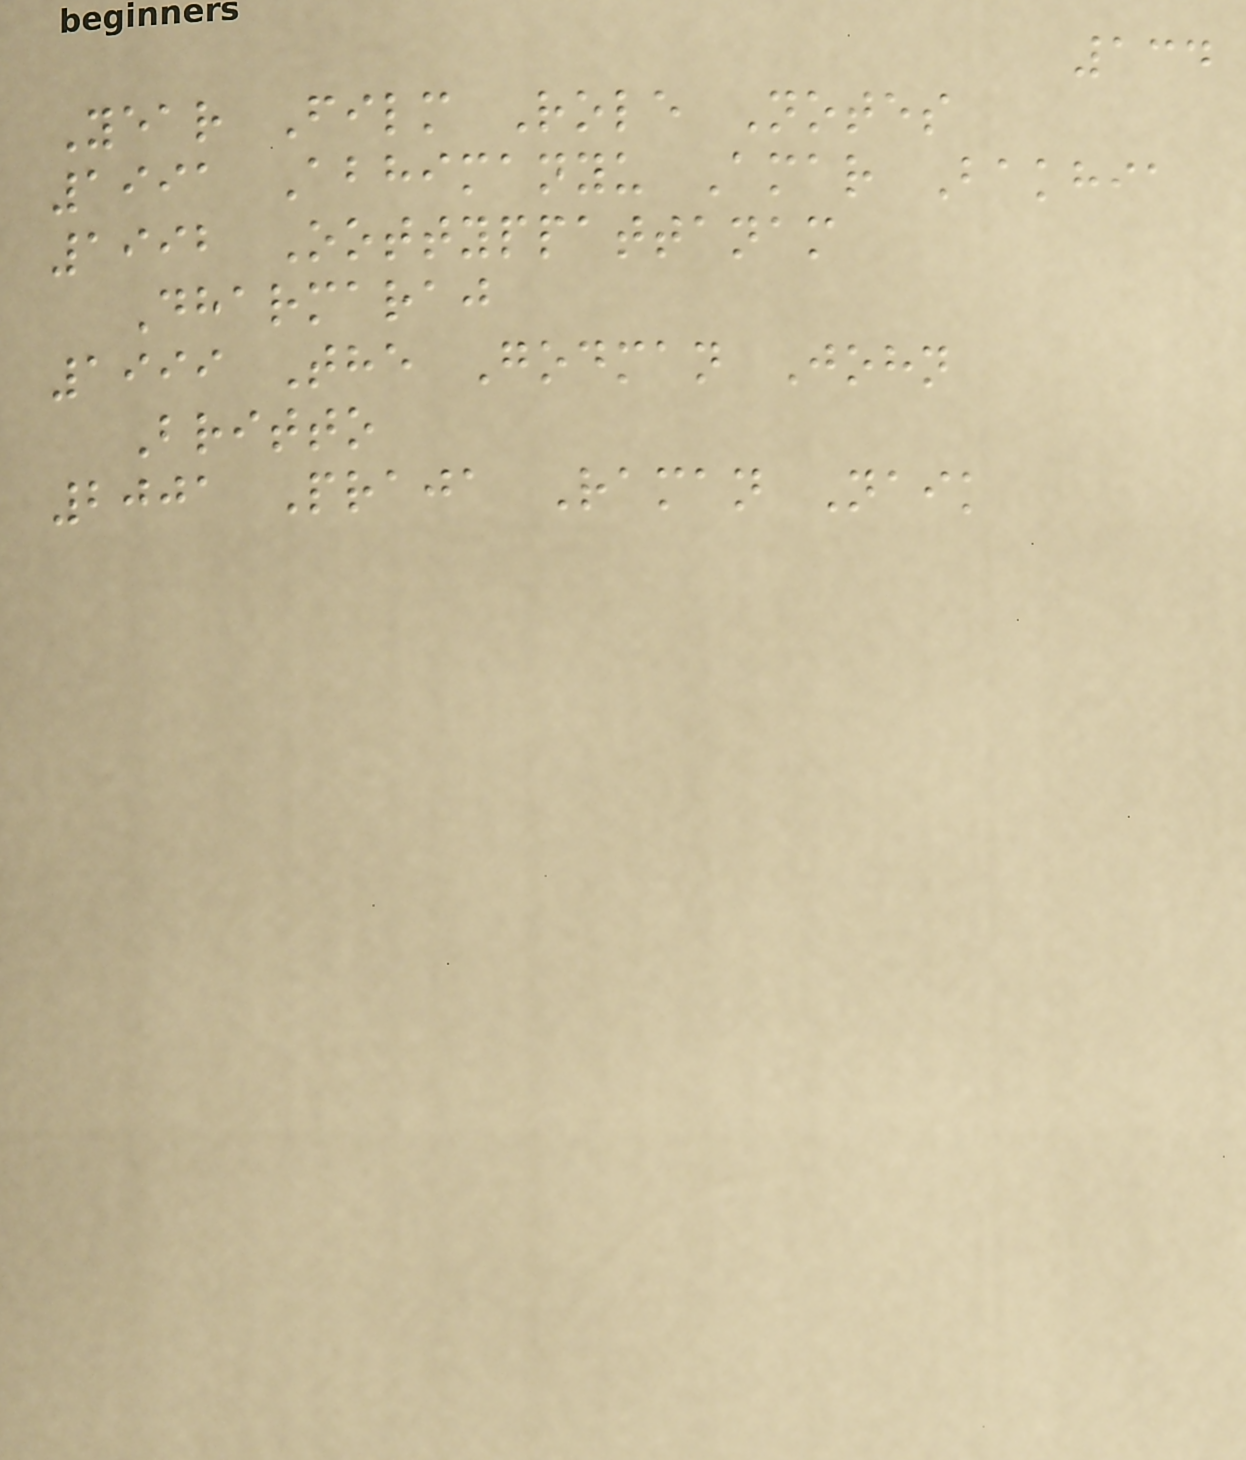134
Year Film Role Notes
1991 Abhimanyu Amar Bakhia
1992 Oottyppattanam
Dharmaraj
1999 The Godman John
Britto
2001 Praja Raman Naik
